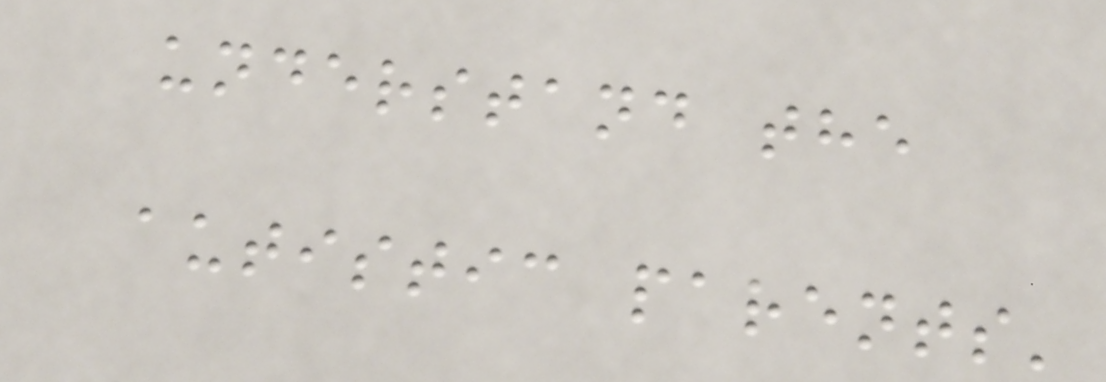understand the
autistic parents'
